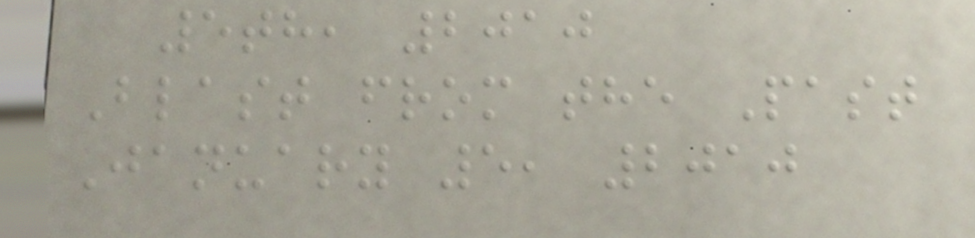5th, 2010
Blast from the Past
January 5, 2010
